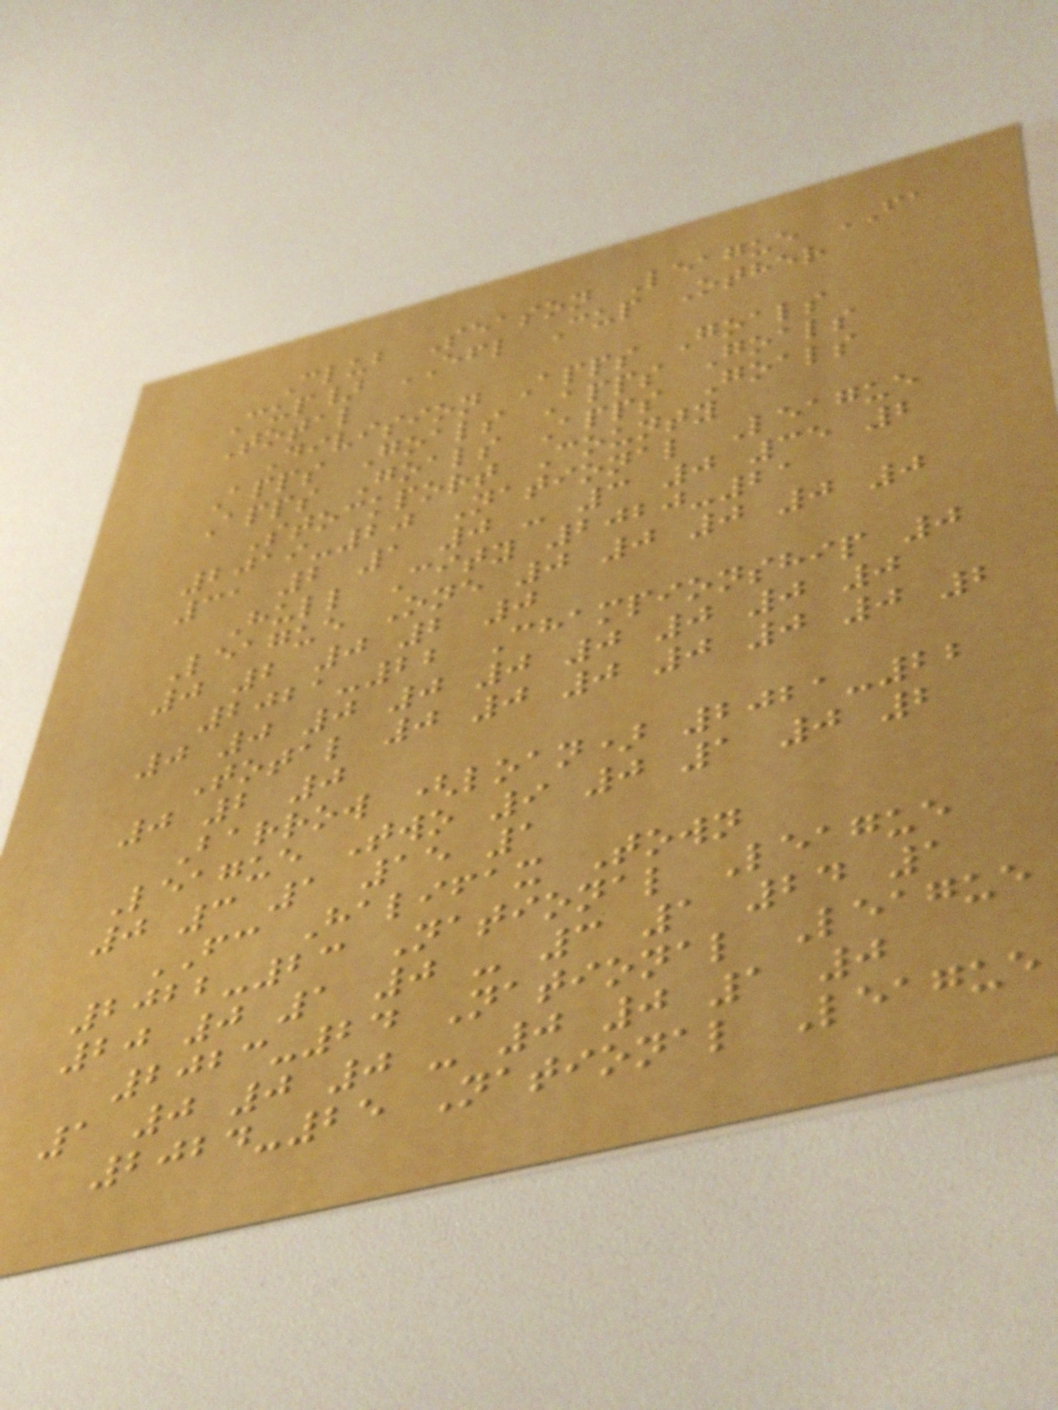Club Season League FA
Cup} EFL Cup Other
Total
Division Apps Goals
Apps Goals Apps Goals
Apps Goals Apps Goals
Stockport County
2019-20 National League
31 2 1 0 - 3 0 35 2
Hull City 2020-21
League One 0 0 0 0 0
0 2 0 2 0
2021-22 Championship 0
0 0 0 0 0 0 0 0 0
Total 0 0 0 0 0 0 2
0 2 0
Barrow (loan) 2021-22
League Two 9 0 1 0 2
0 3 1 15 1
FC Halifax Town
2022-23 National League
20 0 1 0 - 3 1 24 1
2023-24 National League
1 0 0 0 - 0 0 1 0
2024-25 National League
